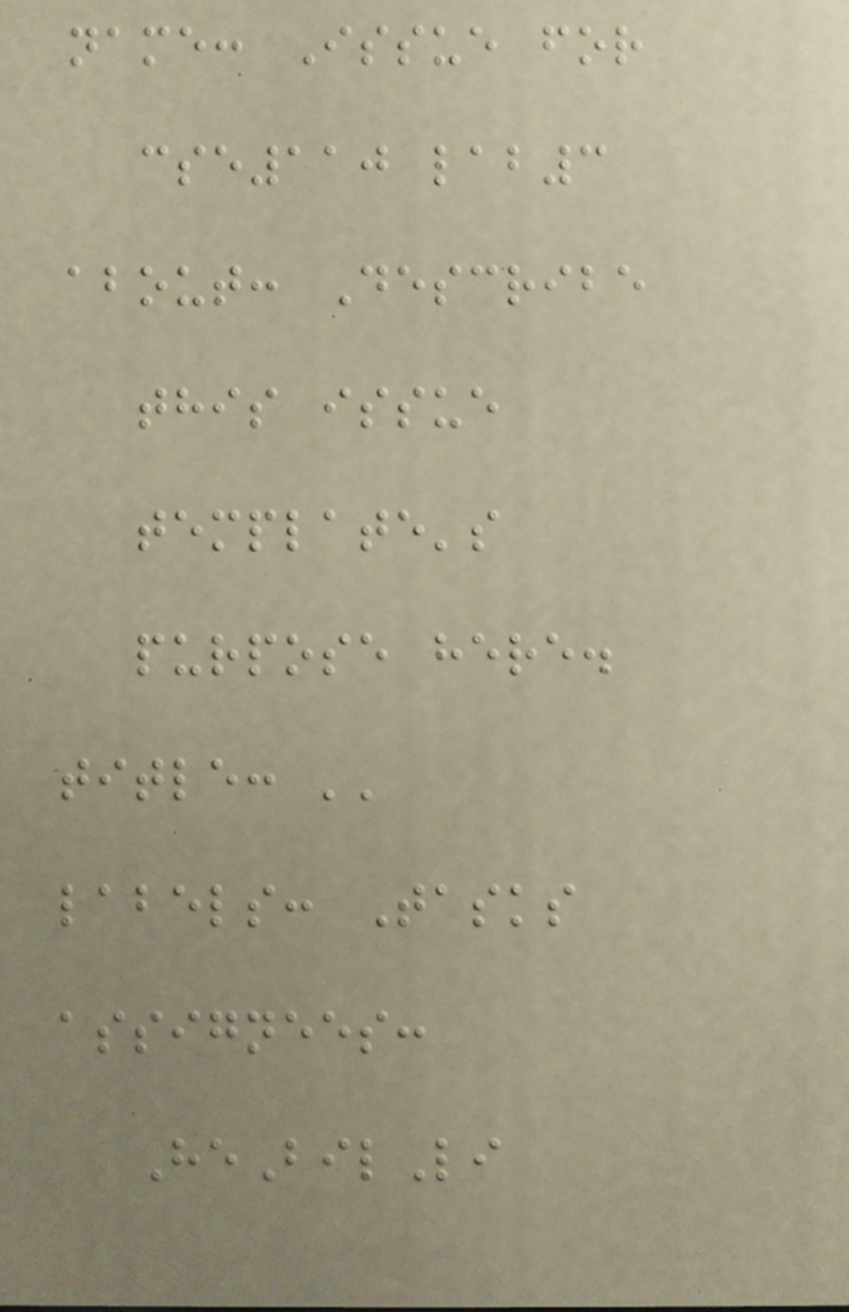name: Issue for
cse110 lab3
about: Describe
this issue
template's
purpose here.
title: ''
labels: Tasks
assignees:
HeBilLi
